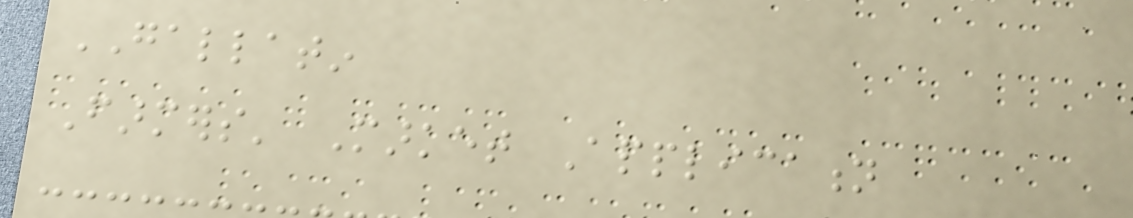GALLATIN
Farmers' Market Application
